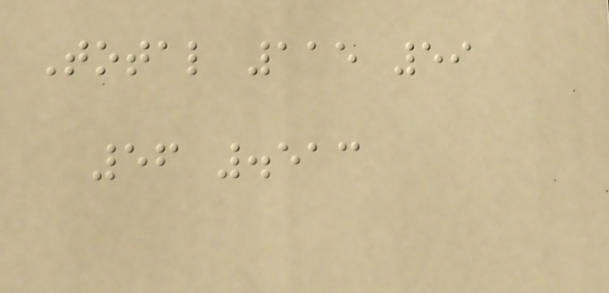Total 115 59
56 .513
